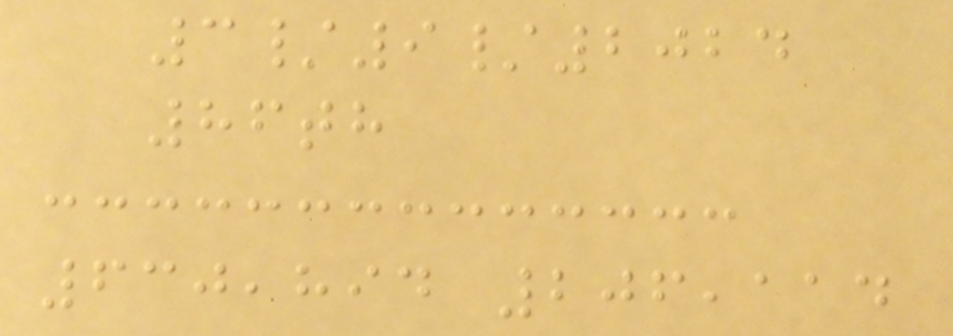3/9/2024
86th
630,894 206,114
